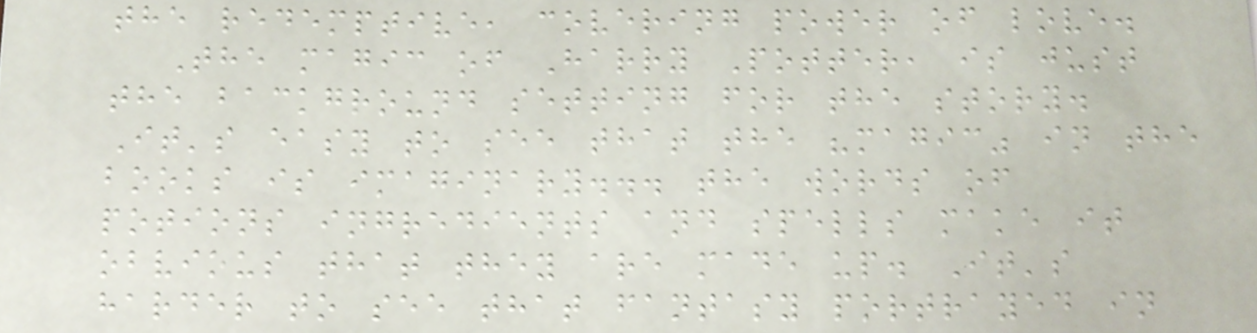the redemptive, covering power of love.
The magic of Harry Potter, is just
the background setting for the story.
It's easy to see that the "magic" in the
books is imaginary... the words of
potions ingredients and spells make it
obvious that they are made up. It's
harder to see that fantasy portrayed in
